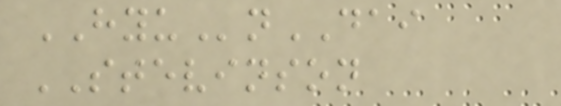HYUnDAI
STEVINSON
